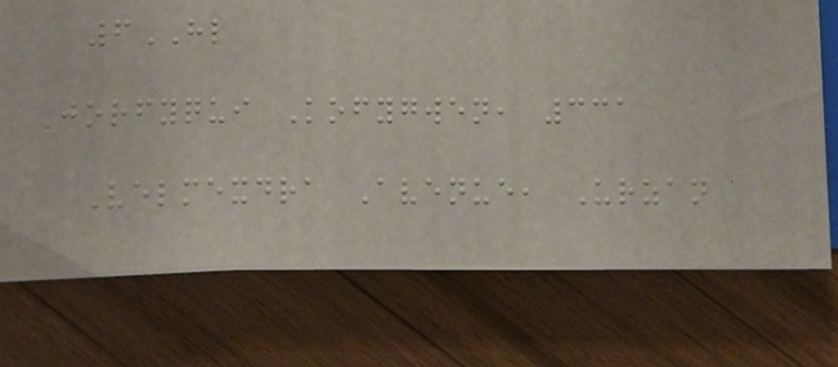6HL
Jorfyqui Kofygwen, 331
Velmexdra Avenue, Urzan
